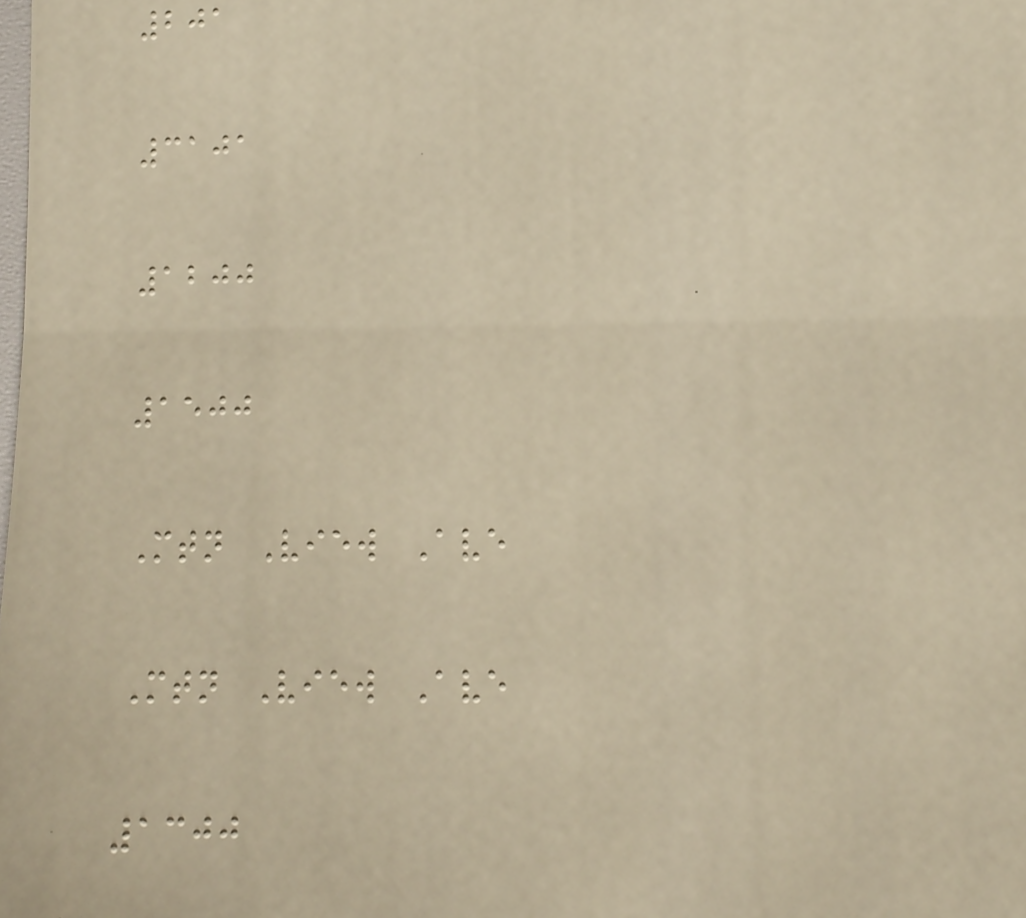201
3101
1200
1500
Mtn View Ave
Mtn View Ave
1300
